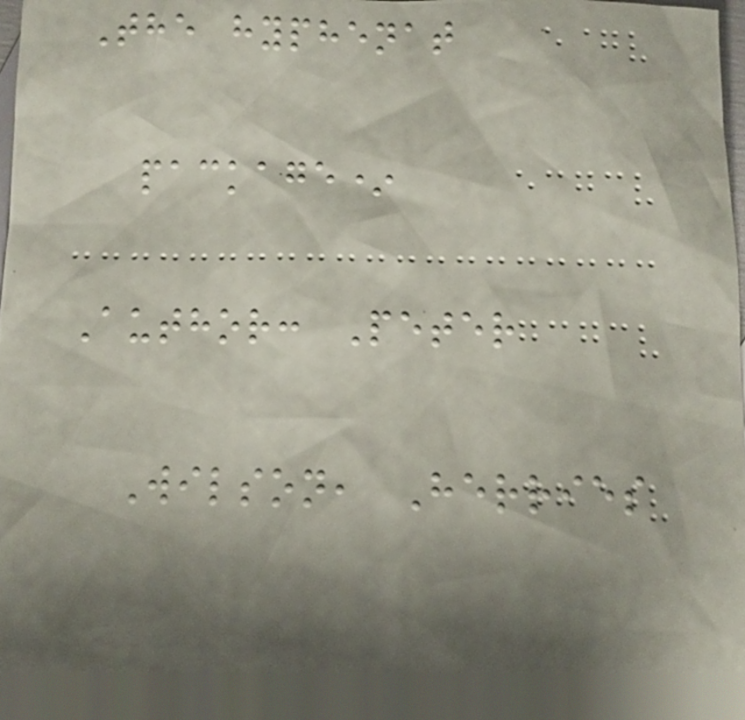The hyphenat
package*
Author: Peter
Wilson, Herries
